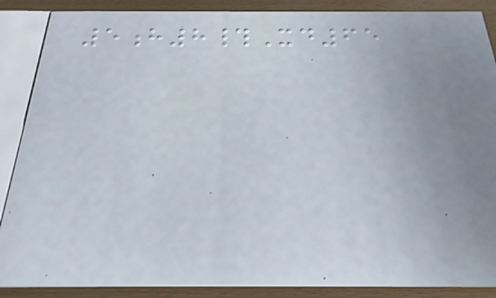5h8#Xd65
